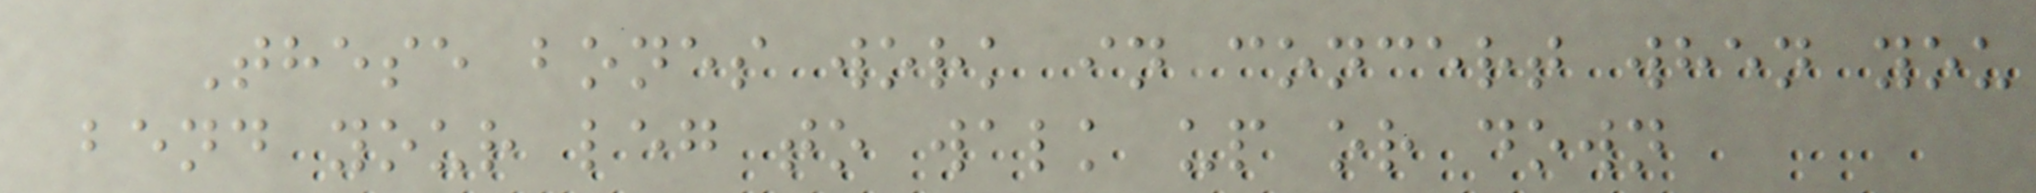These bones work in concert when you
bend your leg to walk up or down
